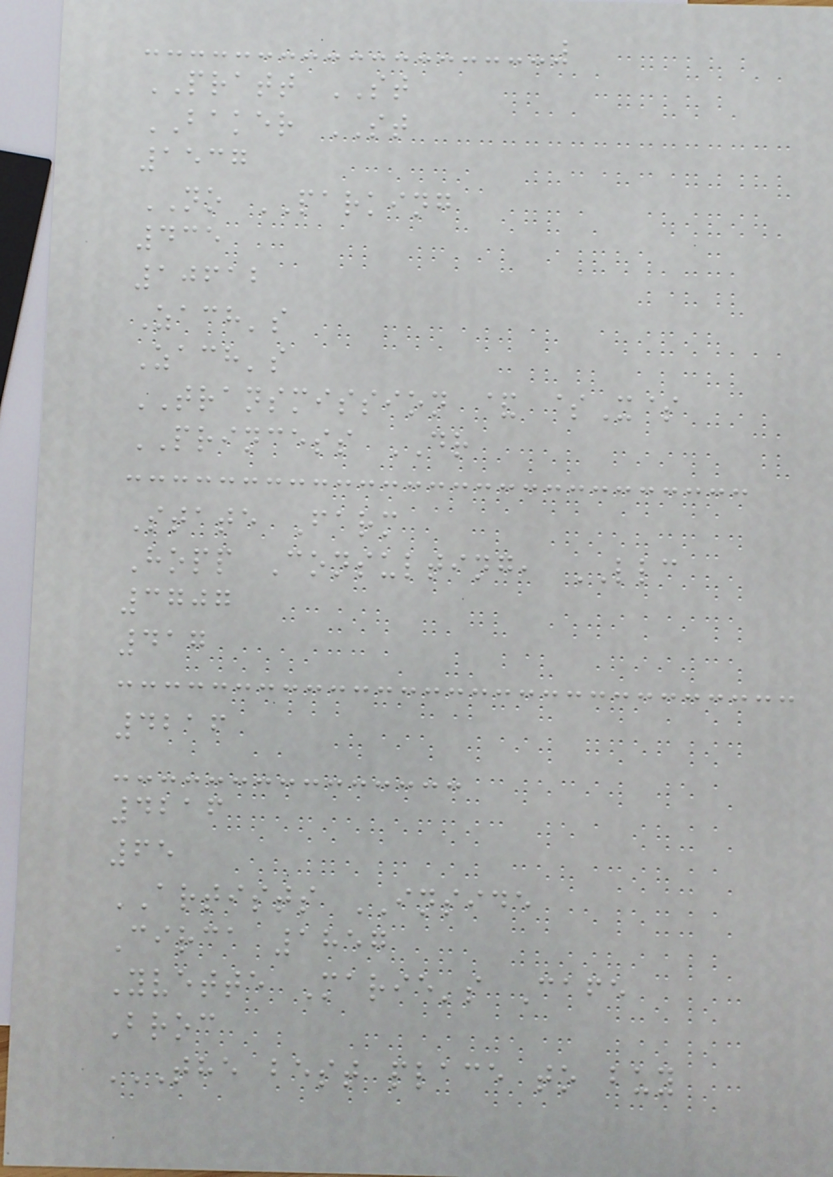PRATT ST
BAKER ST
1537
NO PARKING
435
10612
Zach's
Zach's
TRANSMISSION & $X$
PRINCESS DR
State Farm
Hopp Consulting, LLC
3707
417
4216
4216
65
ARTISTS INSIDE
Circa 1857
Yvette Marie's Cafe
Broc
THE BEST PLACE TO BUY
